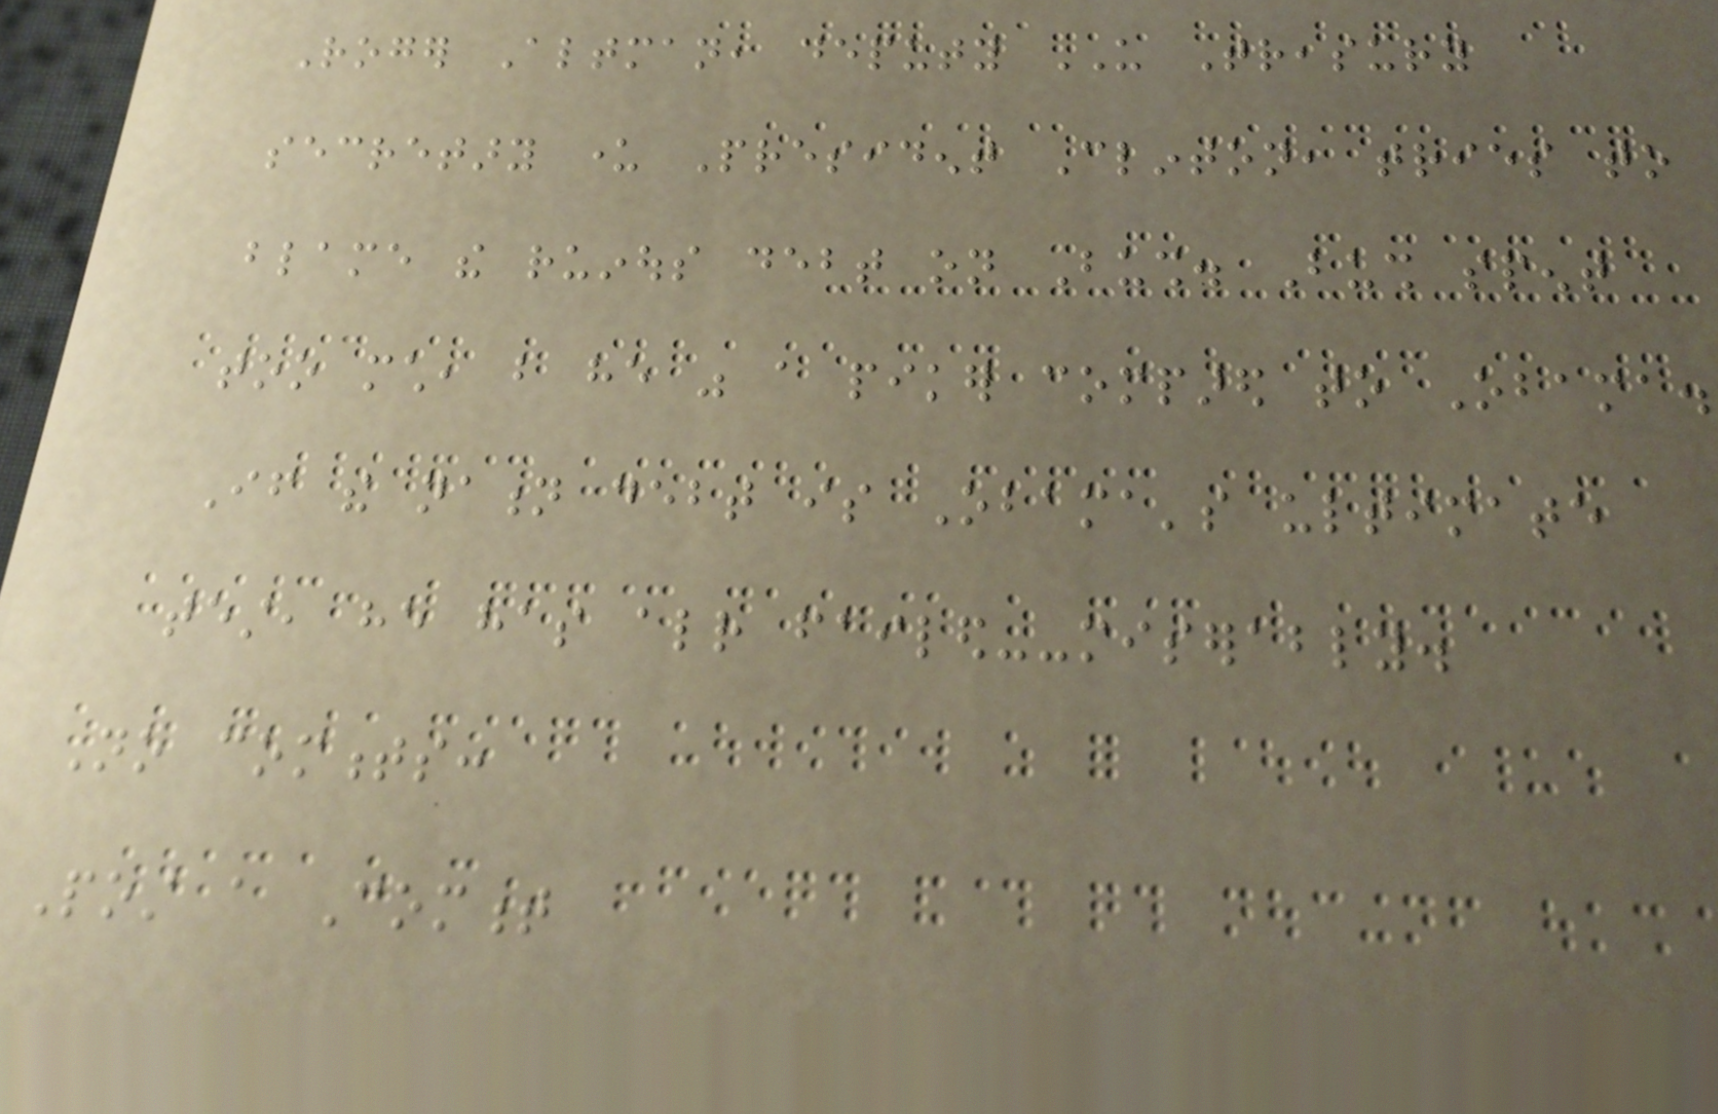Roger Altman, deputy US Treasury
secretary under President Clinton, tries to
blame the ruinous debt on Bush. Bush spent
too much, but he was a piker compared to Obama.
If the nation debt is Obama's ultimate
test, he has already failed--miserably.
No comments:
Post a Comment
